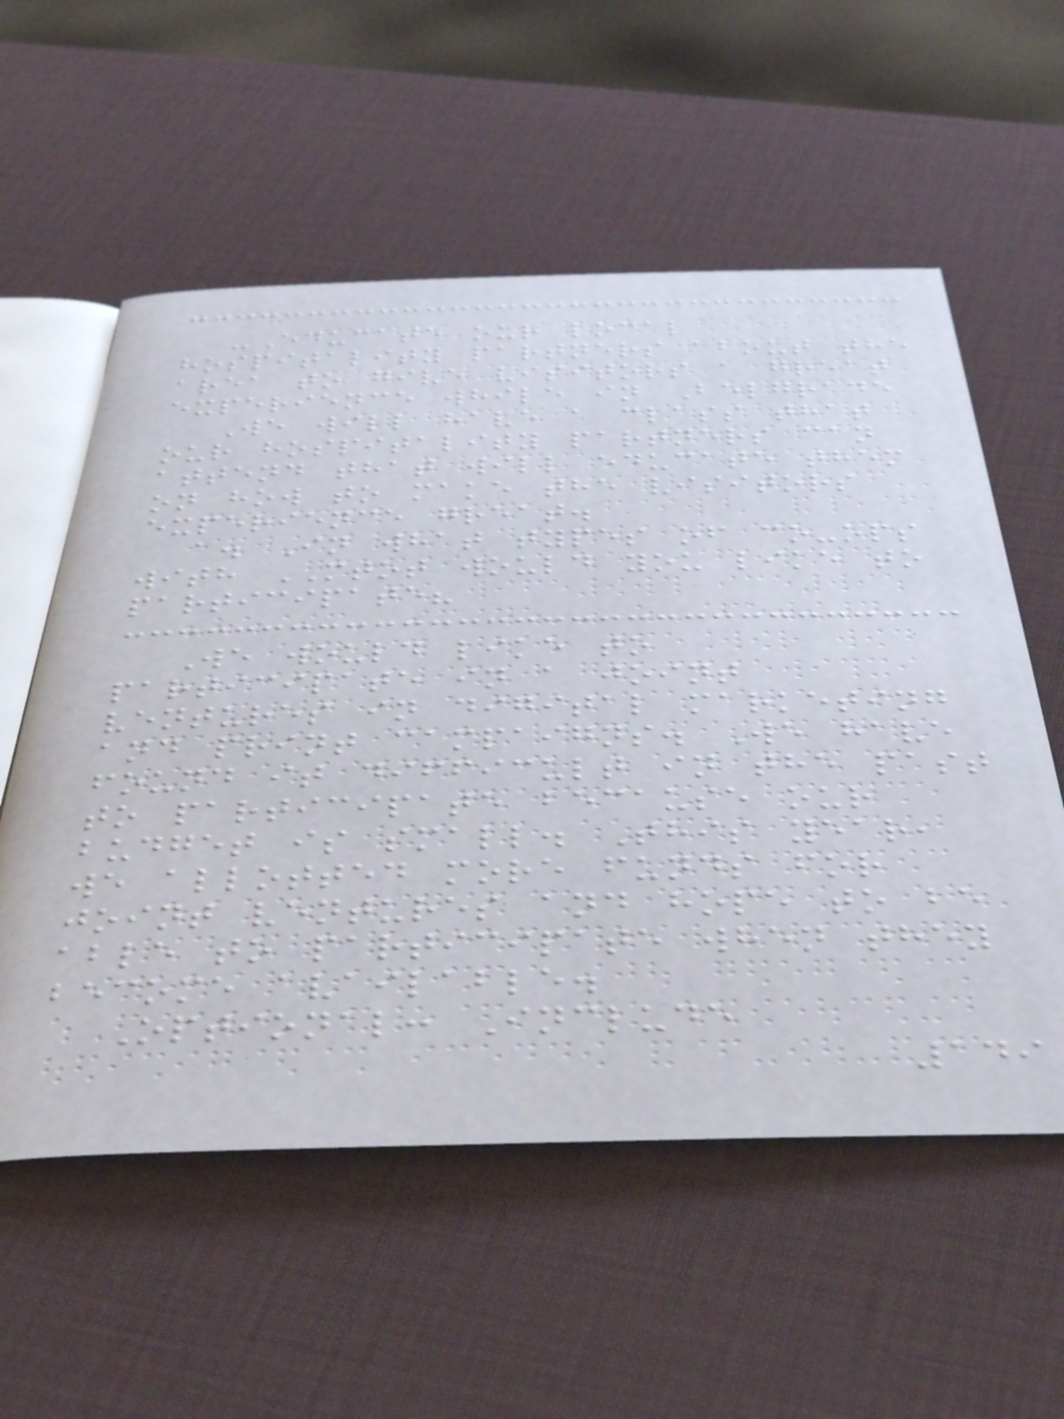-Educate our local
hospitality partners about the
area to give visitors a great
experience while in Belgrade
We will have a class that
our hospitality partners can
attend that will educate them
on how to make the visitors
experience great.
a. In what types of co-ops
with MTOT would you like to
participate?
We would like to
participate in a joint
ventures in digital marketing
and print campaigns. We have
found it difficult in the past
to participate because our
budget is small. This year,
we allotted more funds for
joint ventures and hope to be
able to participate when they
become available.
Optional: Include
149
